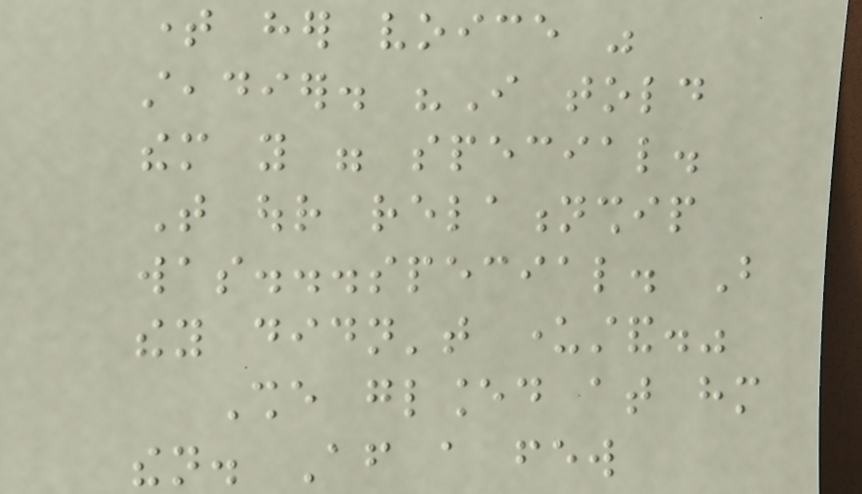time her voice was
steadier. "I told
them you were special.
That our relationship
was...special. But
they didn't understand."
She glanced at him
then. After a few
